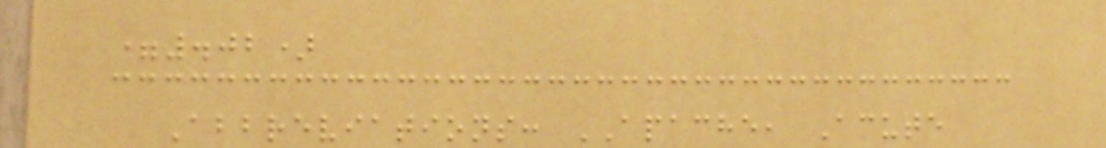=.02)
Abbreviations: APACHE, Acute
